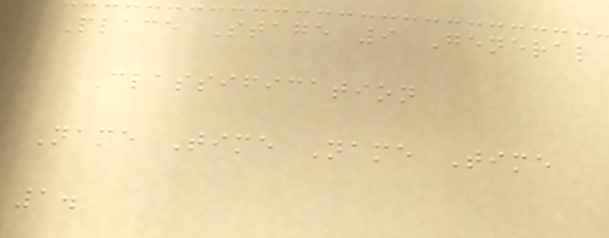Place Stage 9 General
Classification
Name Time Name Time
1.
